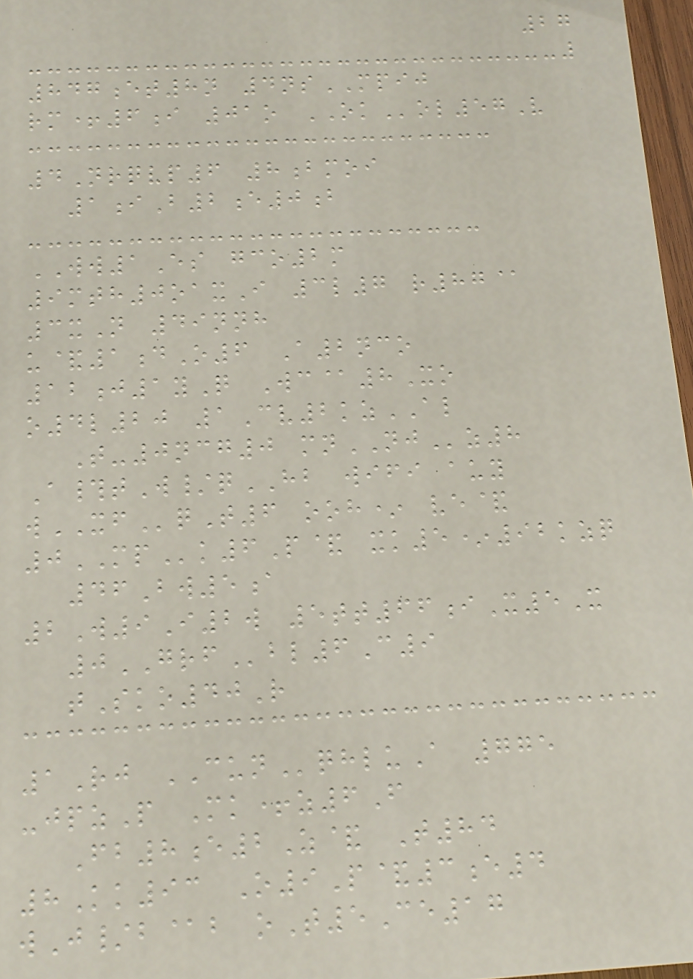27
847et8n 4nsMPIJ
rm+6i 01o OKol57V
4Nrqvp6 8bmoi
1iB2e0b
WW1Es gco2m
9mth0oaxI 3l7 r87@
3xN 49nnh
u&1dO6 A2nco
12j1yQ Wc@8Xo
o4l20 1Cv2kzAL
T-0ncg0 mnNJz8
A#tW/qHB wifi auy
wXFqT6 ooh* ve&
0MPk6P& xk5*92kzq
46Bw5a
2W9I2w 5tt66iX5X
0GRFbl6C9
tSko40R
1Rj CUNqhluA 775
-jpzP Mk+z6F
Fb8e2Z& T84
8Kk93 O9P&3e4
wJ/b@b oT5Ce17
